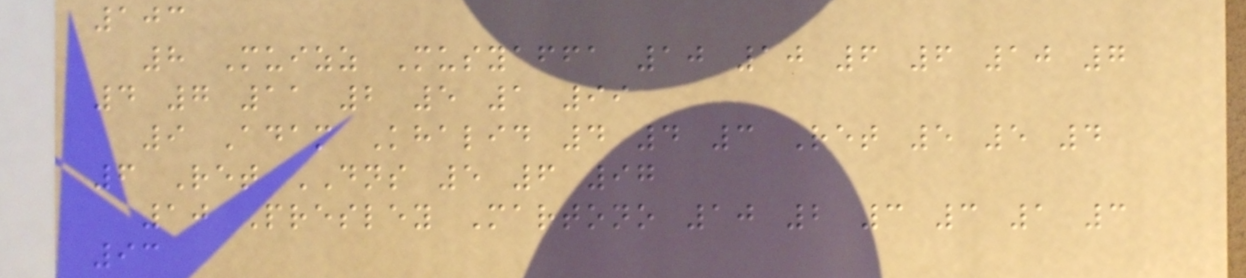103
8 Muizz Musyaffa 10 10 6 6 10 7
4 7 11 2 5 1 99
9 Adam Khalid 4 4 3 Ret 5 5 4
6 Ret DNS 5 6 97
10 Presley Martono 10 2 3 3 1 3
93
